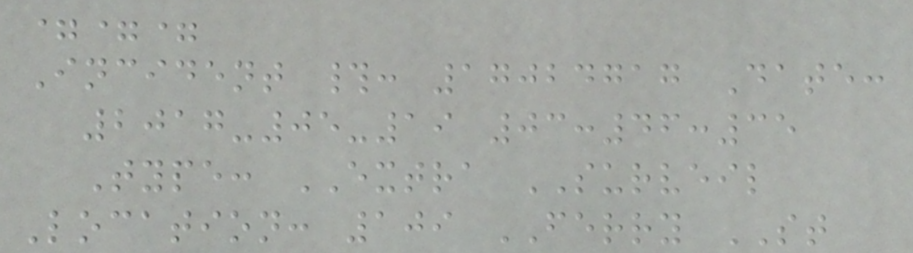===
Incident #: 17024717 Date:
2017-05-19 03:46:35
Type: EXTRA SURVEIL
Location: 109 FERRY ST
